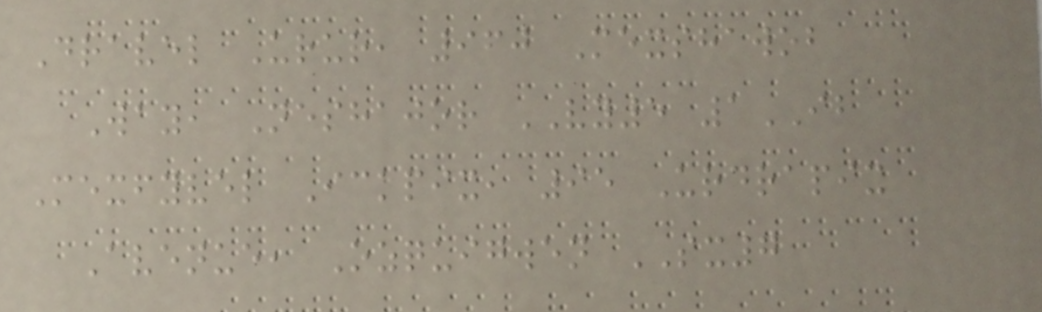Dravel Urur, 960 Mexshawob
Way, Neshajor VY5 1IB
Mexfyvel Ickpix, 95 Urdrapix
Avenue, Ozquigwen SX7
